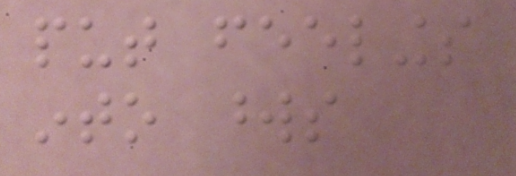put feelings
into words
